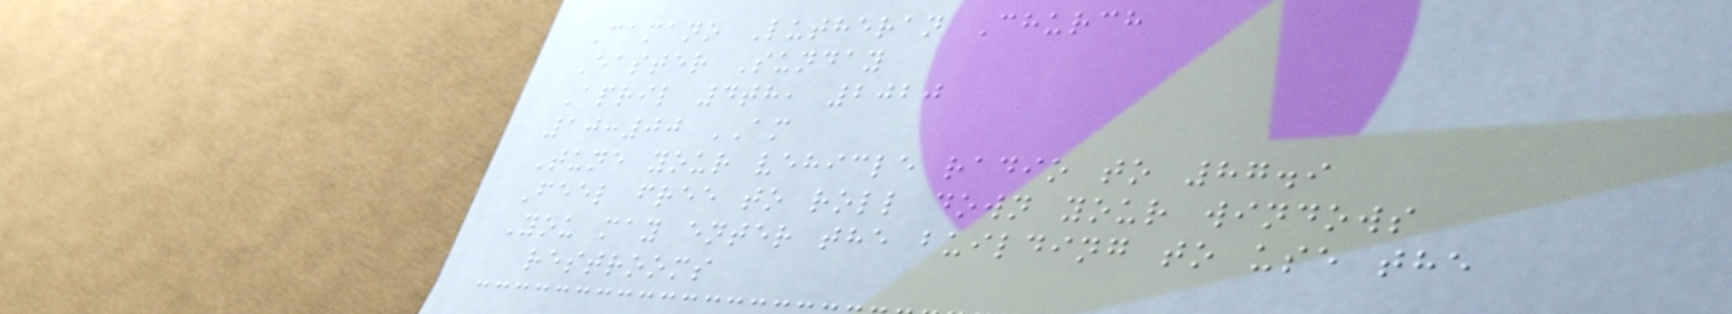Camano Lutheran Church
Easter Sunday
April 4th, 2020
10:00 AM
Tune your vehicle radio to 87.9
Feel free to roll down your windows
You may enter the building to use the
restrooms
